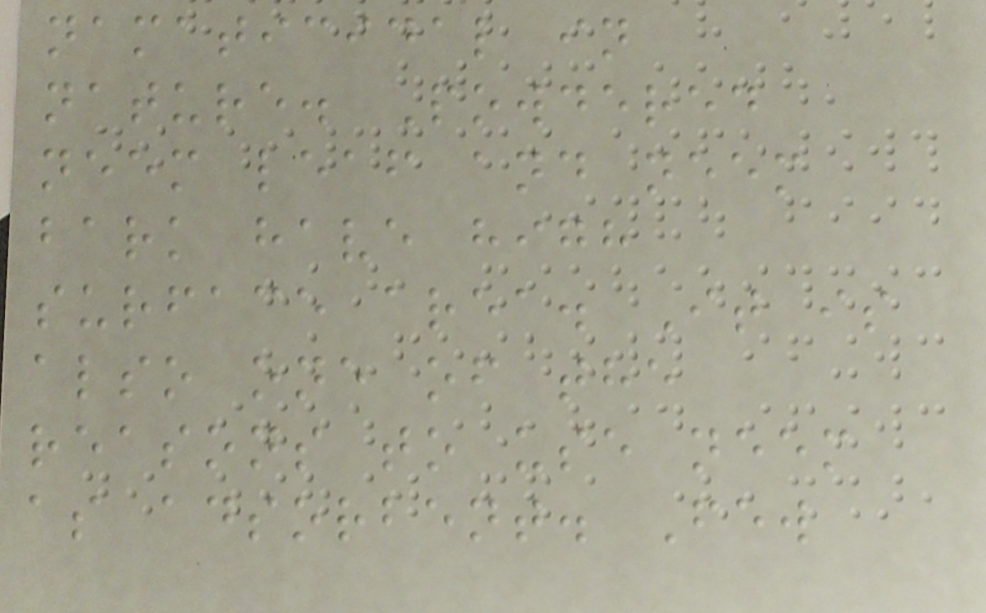namaticidal in
nature. Powdered
neem leaf and neem
bark have high
surface area. It is
also one of the
reasons to use neem
as adsorbent. Few
